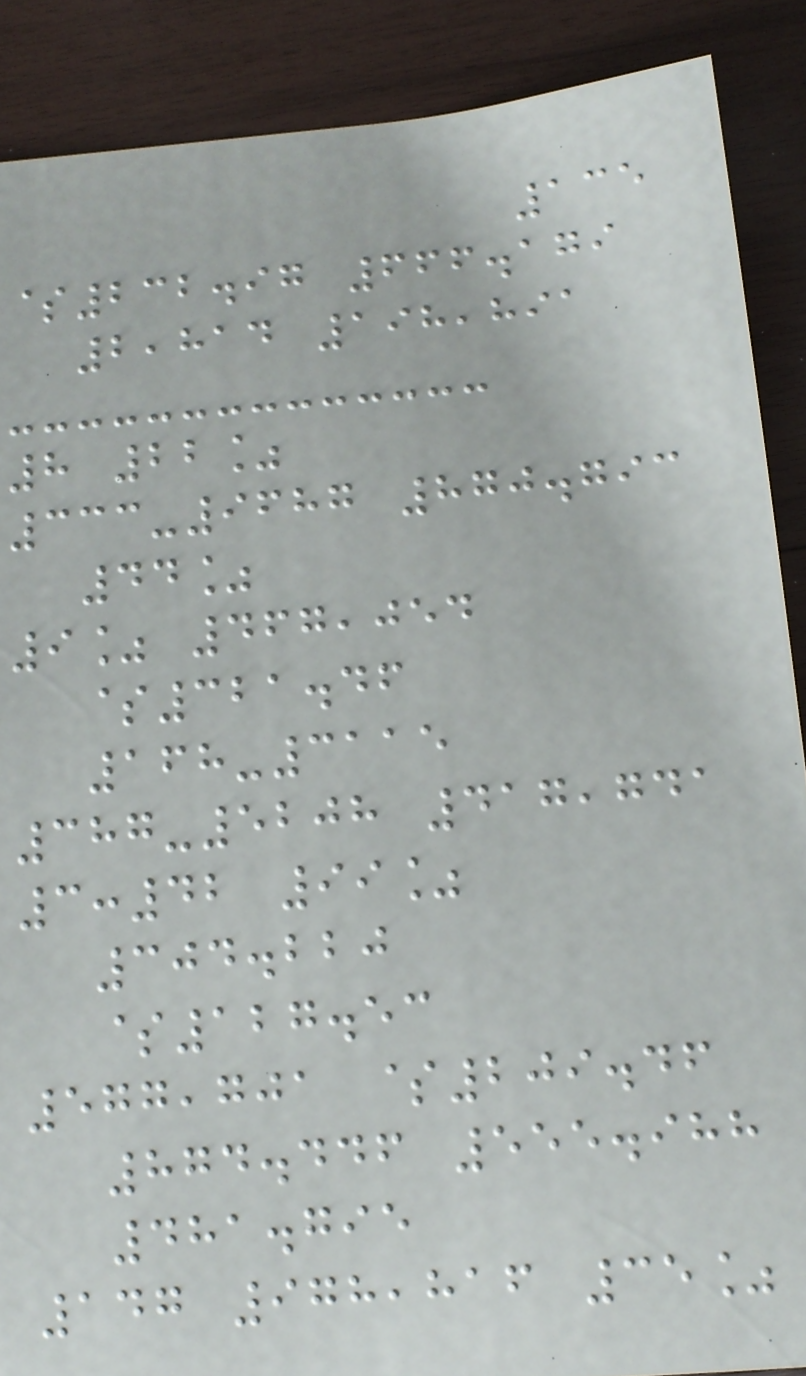135
$232.97 666.179
2,814 198,891
8 22%
333-9687 870.793
44%
9% 467,054
$321.46
168-3115
387-5208 417,741
3:42 99%
304.220
$127.53
577,701 $209.46
874.446 555.988
481.795
147 978,816 35%
